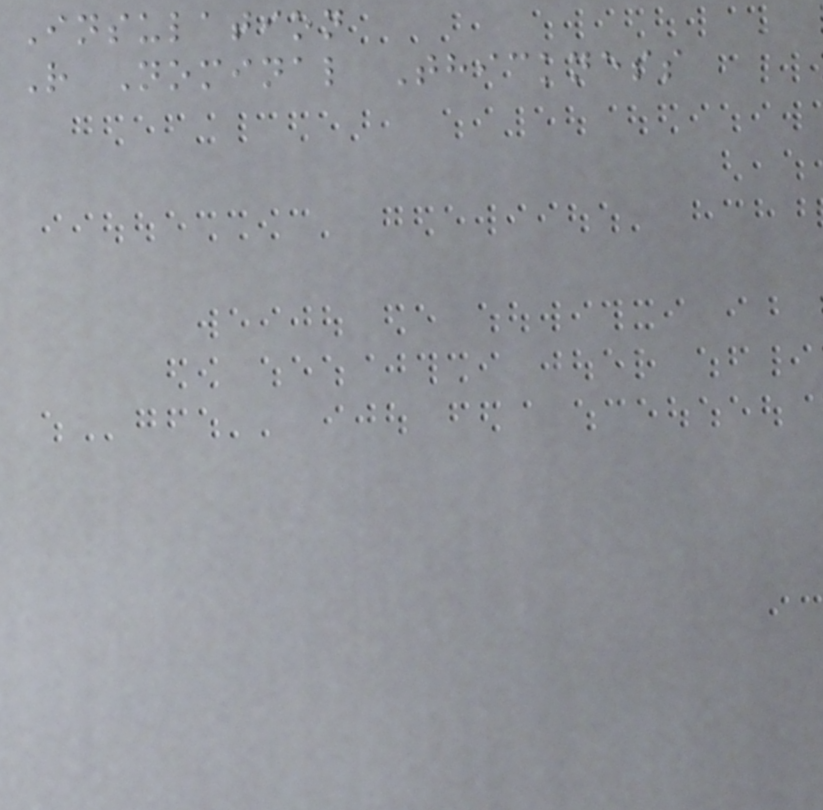Insulation
R Nominal Thickness
